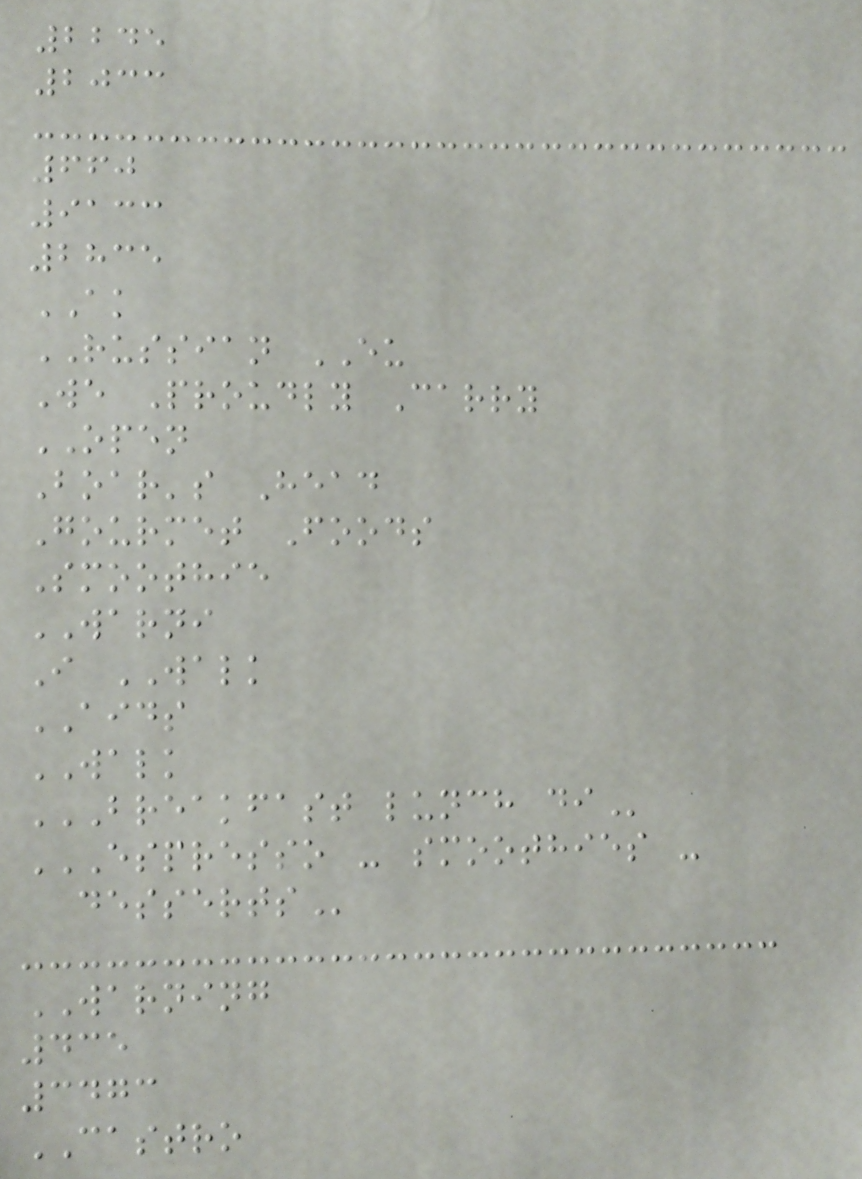2245
2033
660
9133
2835
AK
RUSSIAN EU
We Proudly Carry
OPEN
Boar's Head
Gourmet Foods
Smoothie
WARNI
I WALK
AIDS
WALK
BREAKFAST LUNCH DI
ESPRESSO - SMOOTHIES -
DESSERTS
WARNING
435
3473
CASTRO
